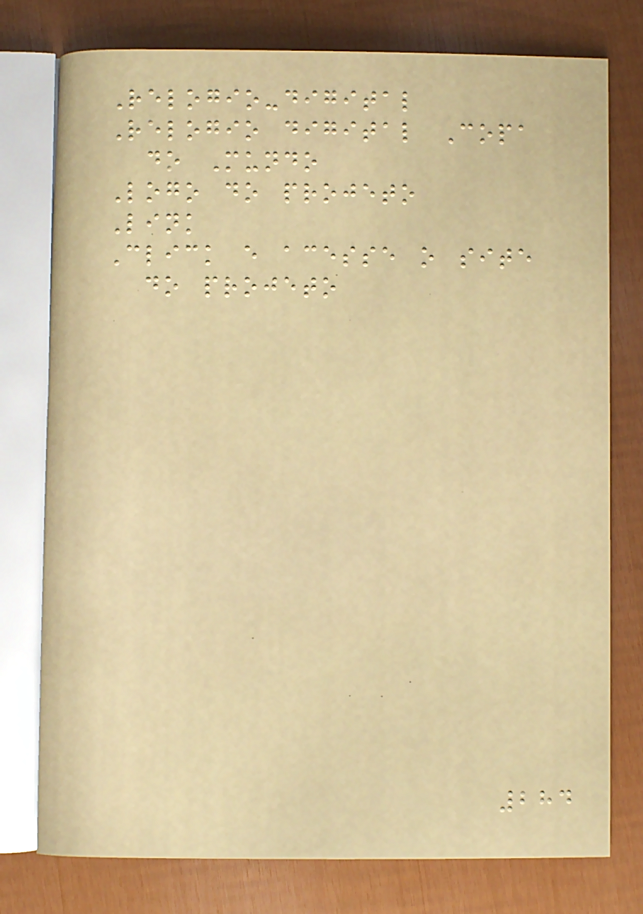Relogio-digital
Relogio digital Copa
do Mundo
Logo do projeto
Link
Click e acesse o site
do projeto
284
